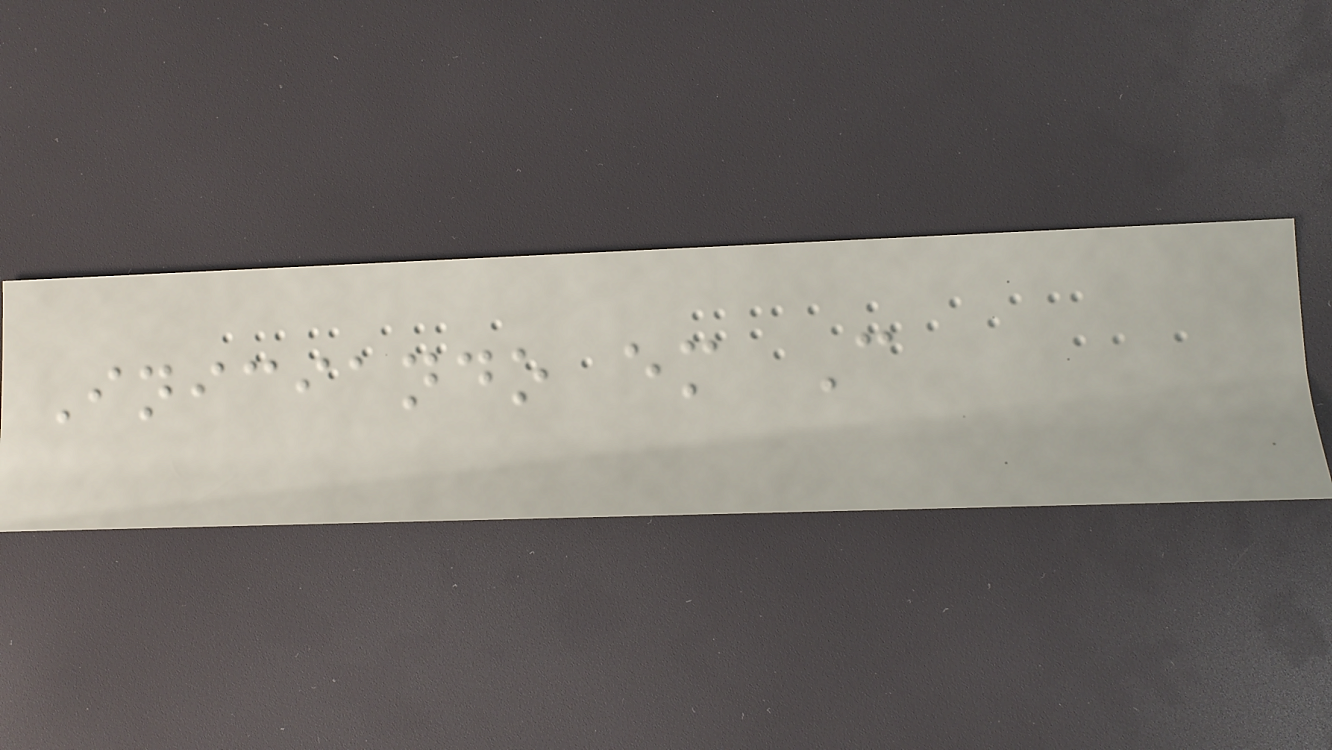Iniciando em C
